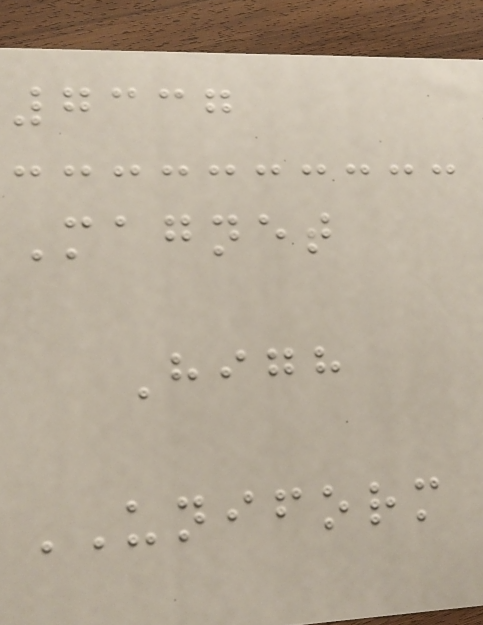7337
Magnet
High
UNIFORM
